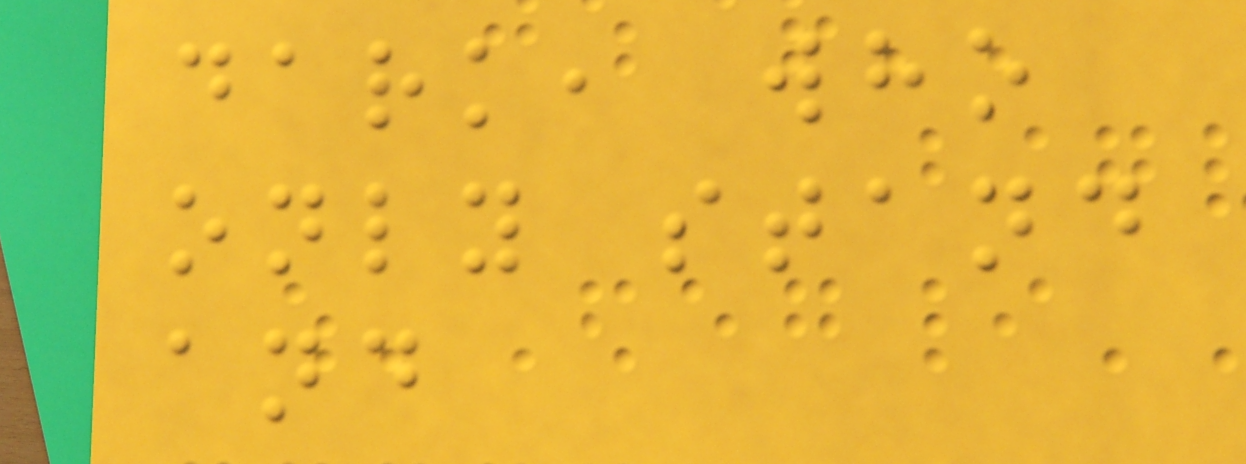dark, who
only stand
and
